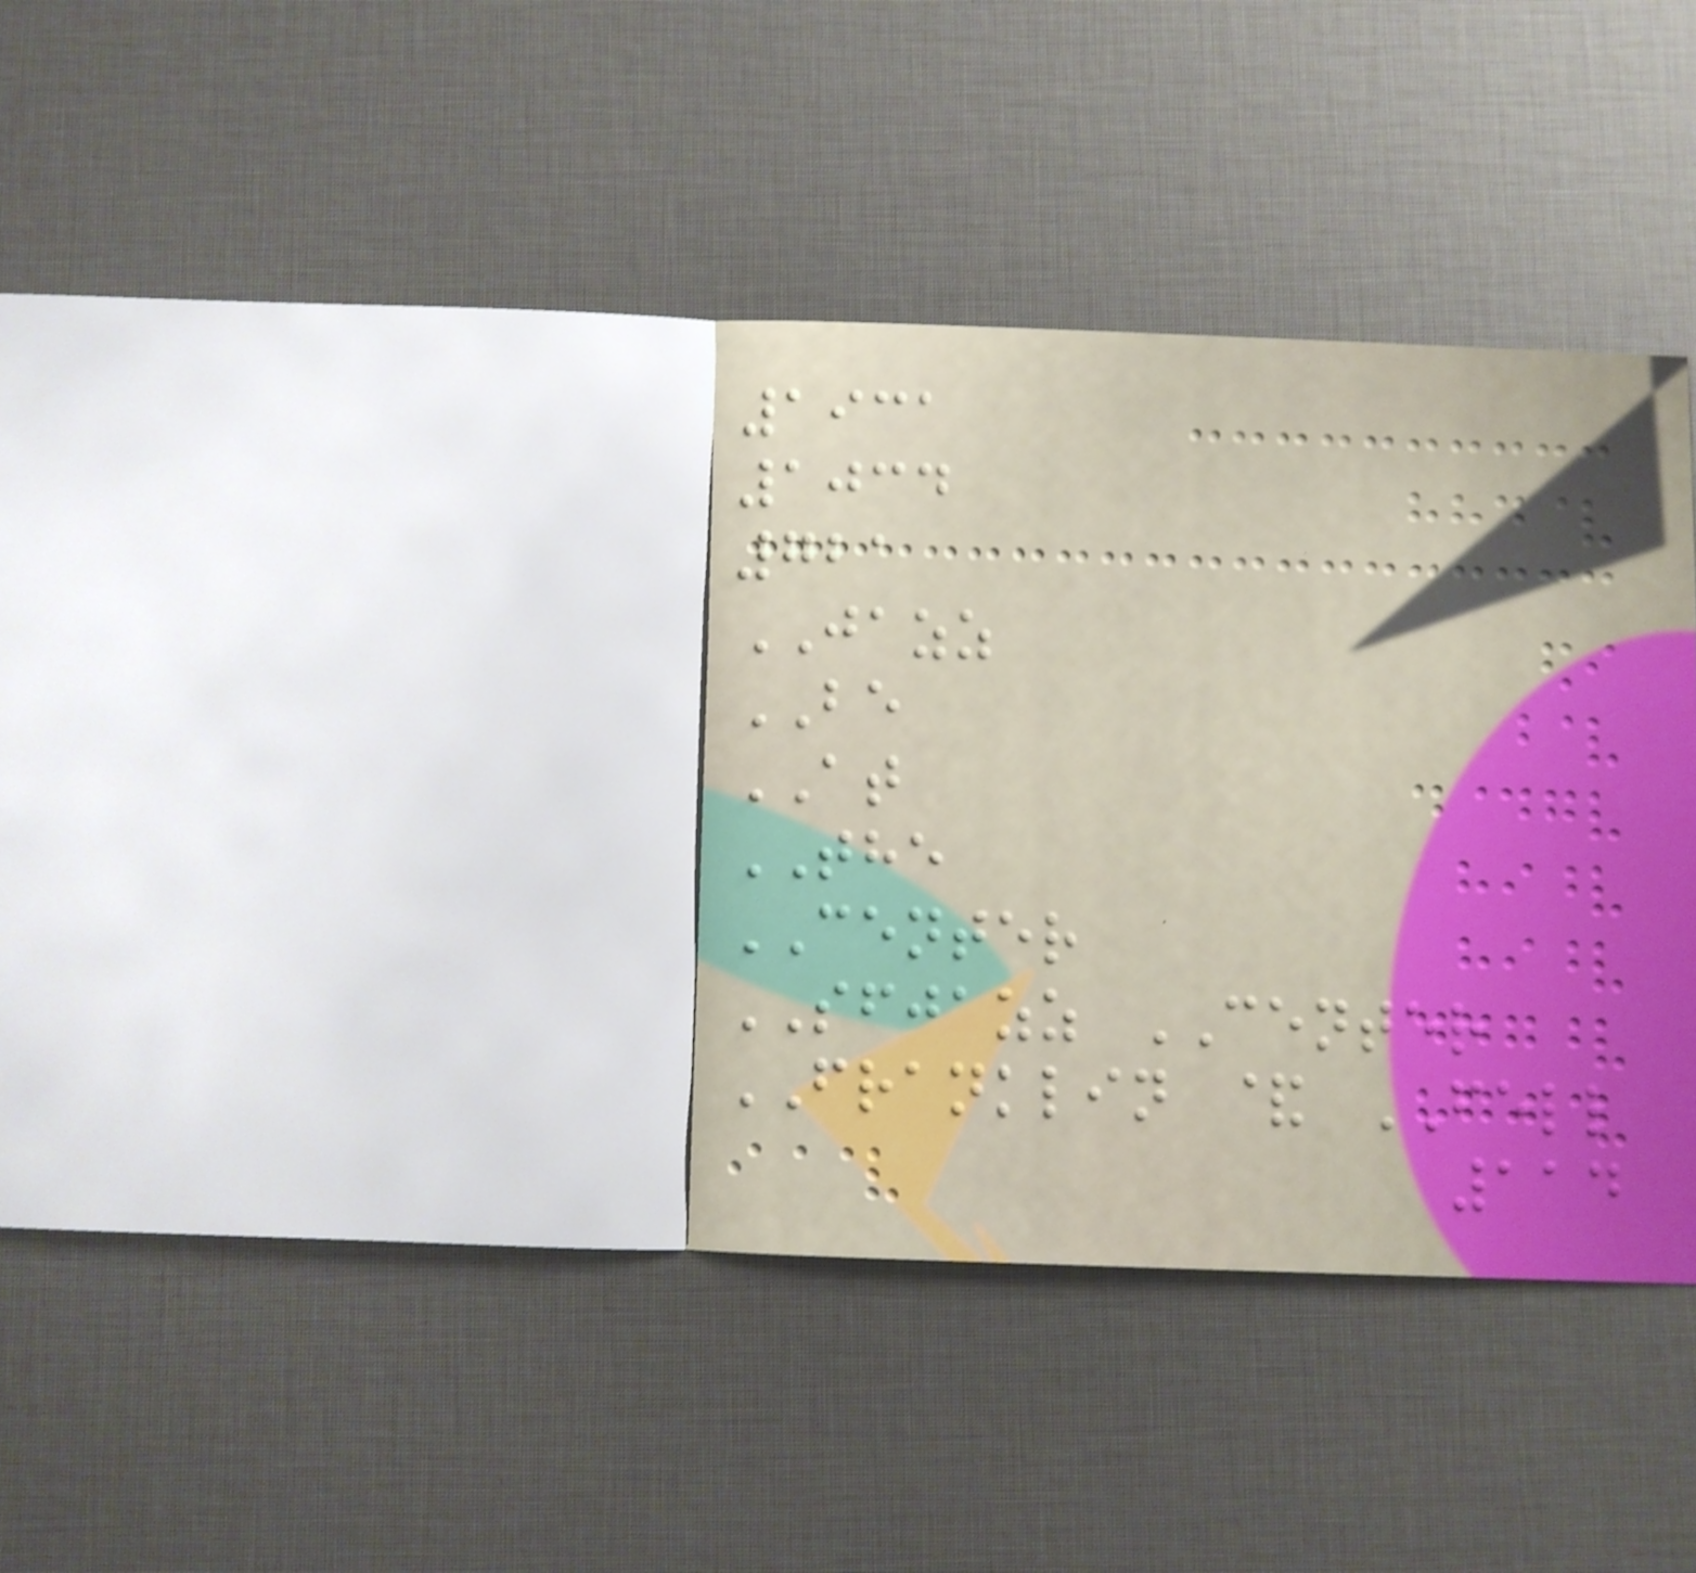1931
1034
721
JAZZ
BE
AT
THE
CENTER
SFJAZZ CENTER
FRANKLIN & FELL
114
